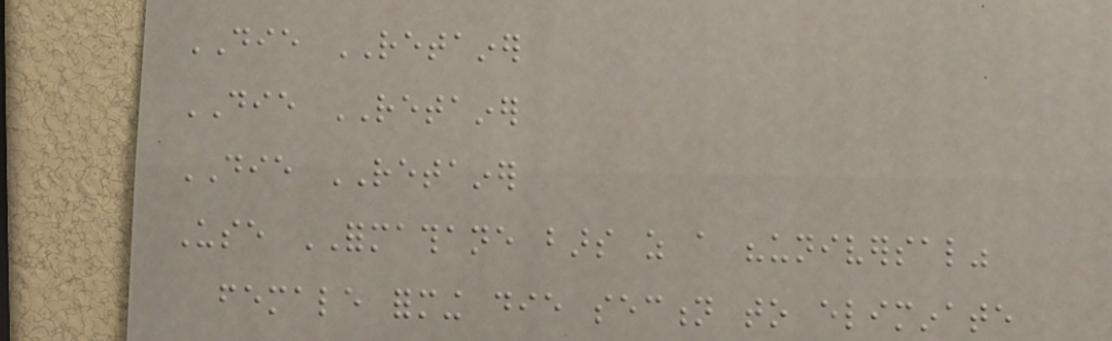DIE RETAINER
DIE RETAINER
DIE RETAINER
Use FORMATHANE bars as a "universal"
female forming die section to eliminate
